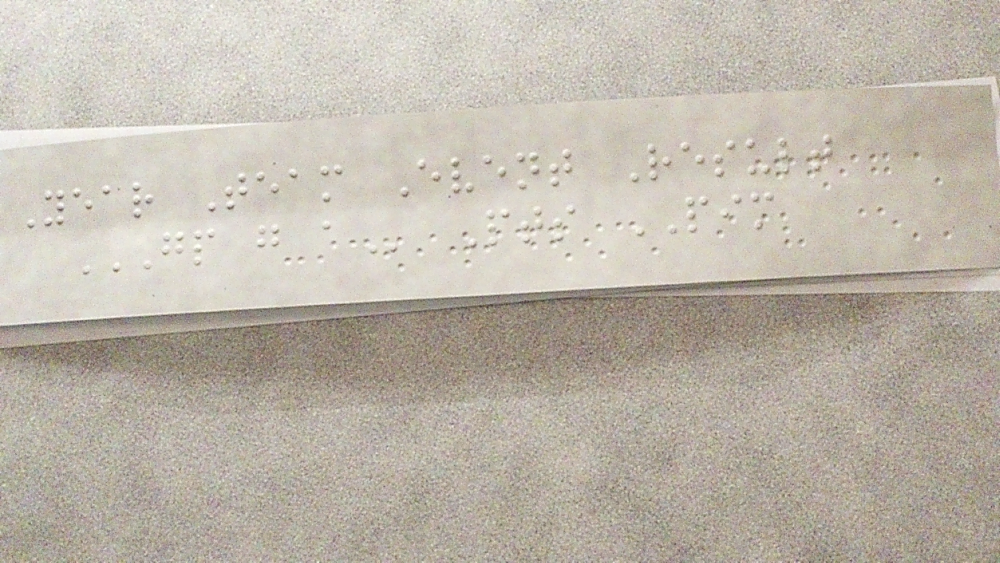Year Team Event Result
GP G A Pts PIM
